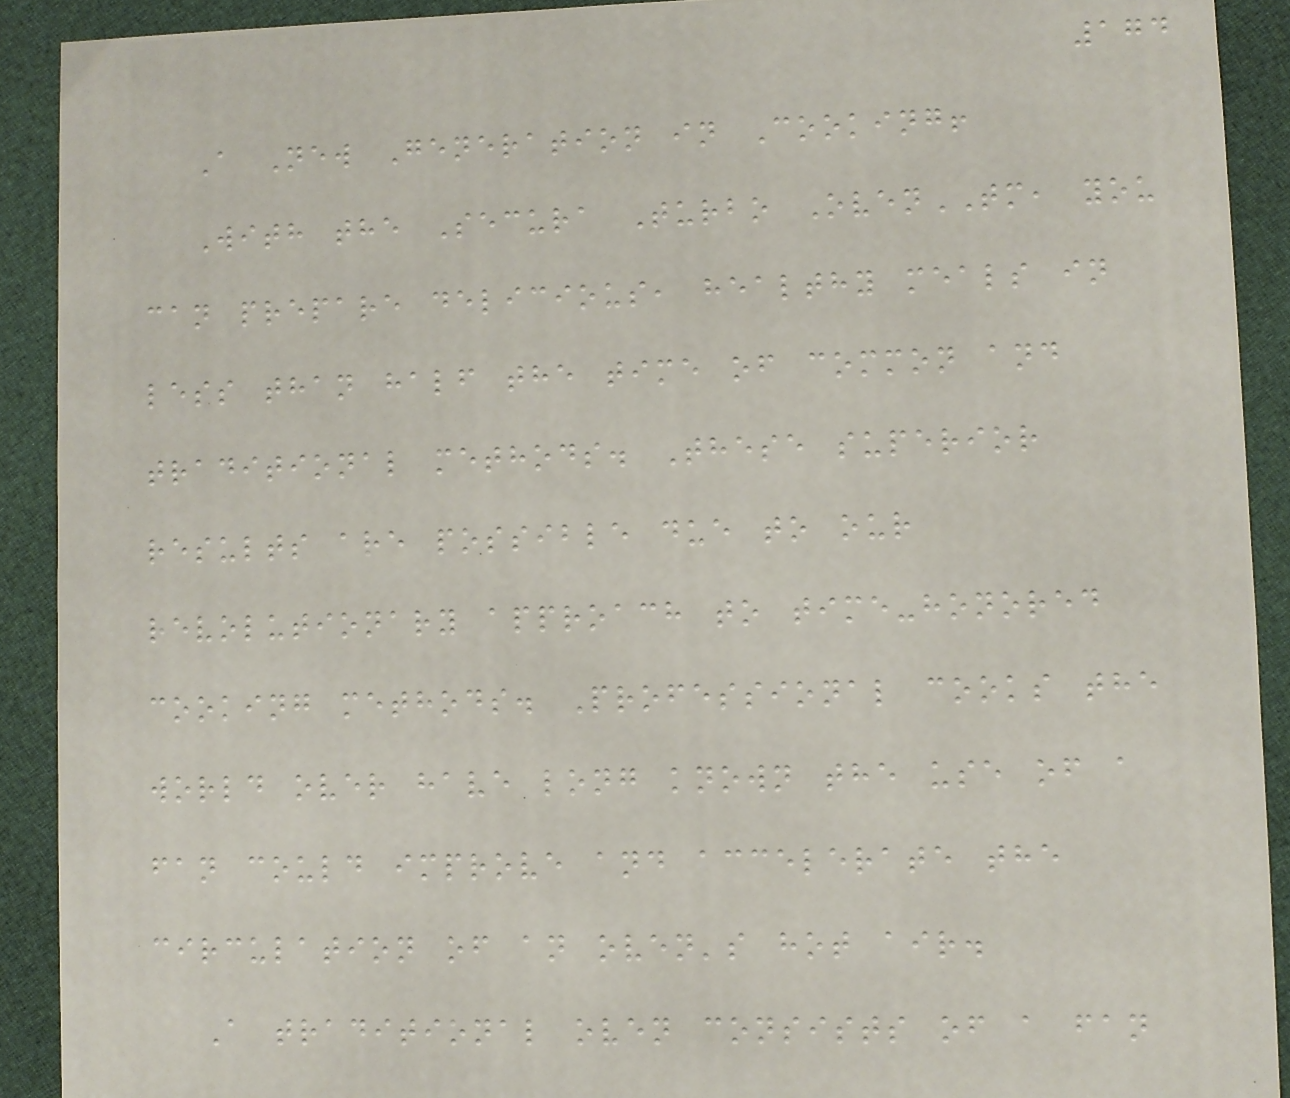174
A New Generation in Cooking!
With the Secura Turbo OvenTM, you
can prepare delicious, healthy meals in
less than half the time of common and
traditional methods. These superior
results are possible due to our
revolutionary approach to time-honored
cooking methods. Professional cooks the
world over have long known the use of a
fan could improve and accelerate the
circulation of an oven's hot air.
A traditional oven consists of a fan
